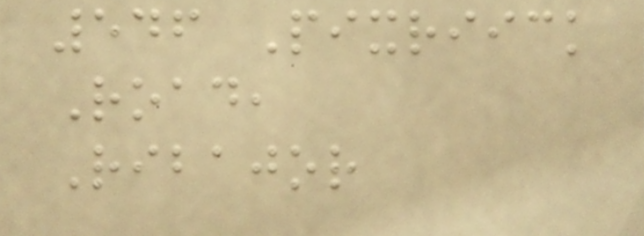546 Pixriick
Road,
Ribajor
